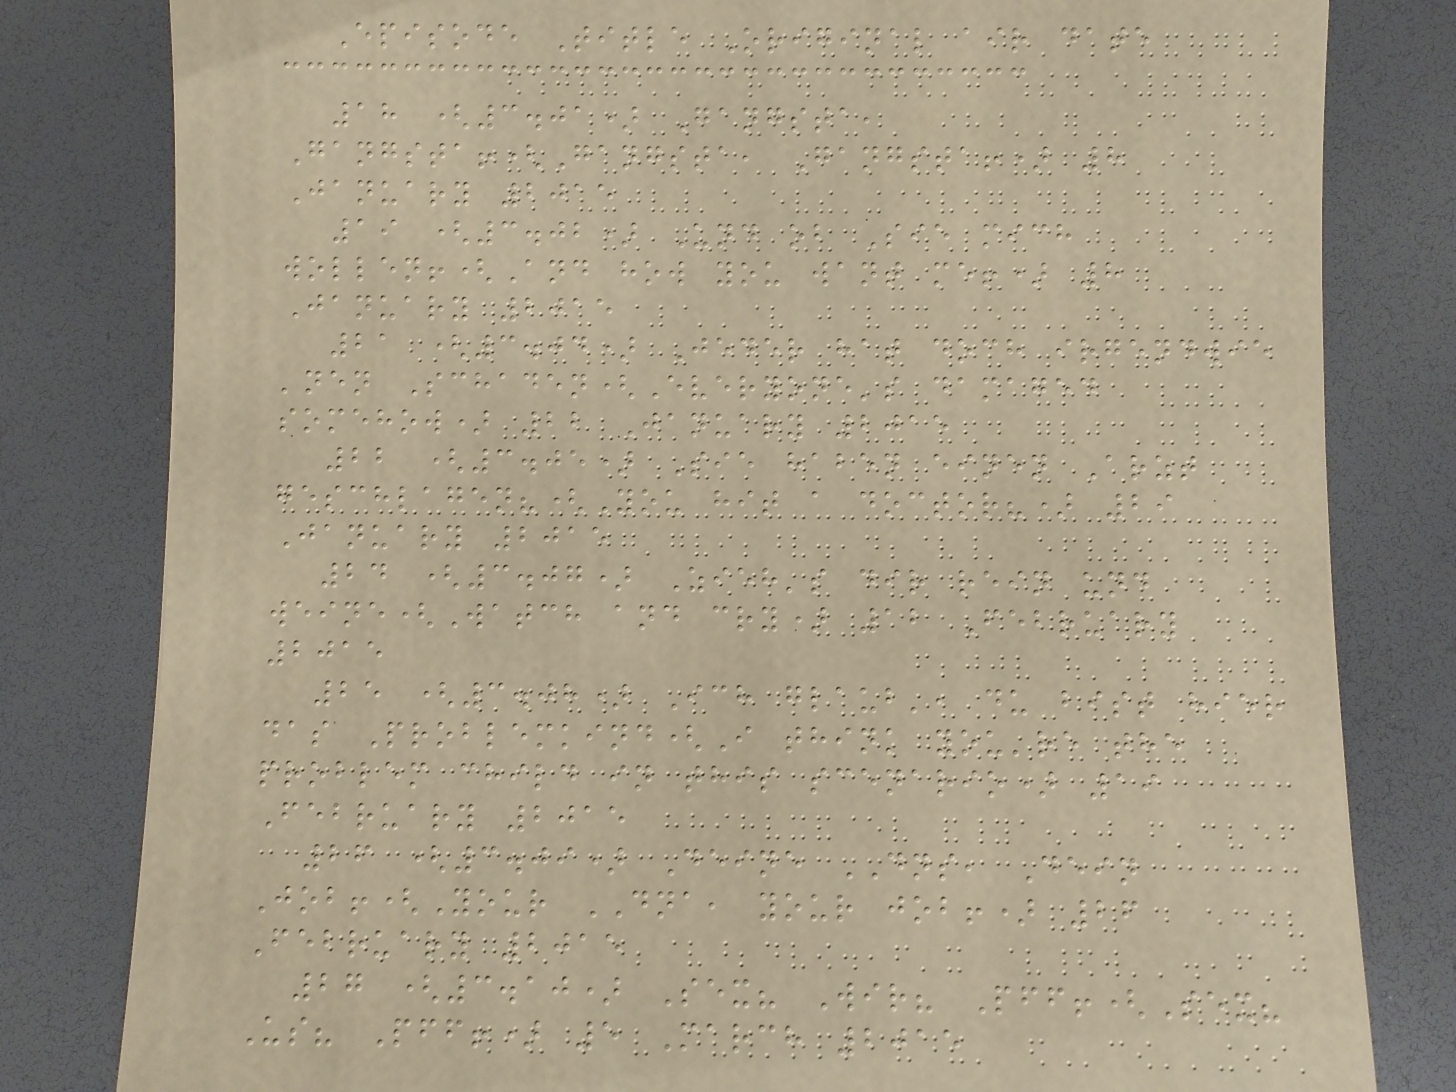Episode Title Original air date
18 (3.01) Gangsta,
Gangsta!(Gangsta, Gangsta!) 8
January 2015
19 (3.02) Und ob Sie mich
wollen!(And how you want me!) 8
January 2015
21 (3.04) Jeder hat doch irgendwie
'nen Schaden(Everyone's damaged
somehow) 22 January 2015
22 (3.05) Sie haben einen Arzt
geschlagen?(You hit a doctor?) 29
January 2015
24 (3.07) Zieh's dir rein und
weine(Watch and cry) 12 February
2015
25 (3.08) Ich glaub', du bist hier
das Problemkind(I think you're the
problem child in this scenario) 19
February 2015
26 (3.09) Deine DNS, Dein
Job!(Your DNA, your job!) 26
February 2015
27 (3.10) Sex? Wir? Pff!(Sex?
Us? Pff!) 5 March 2015
